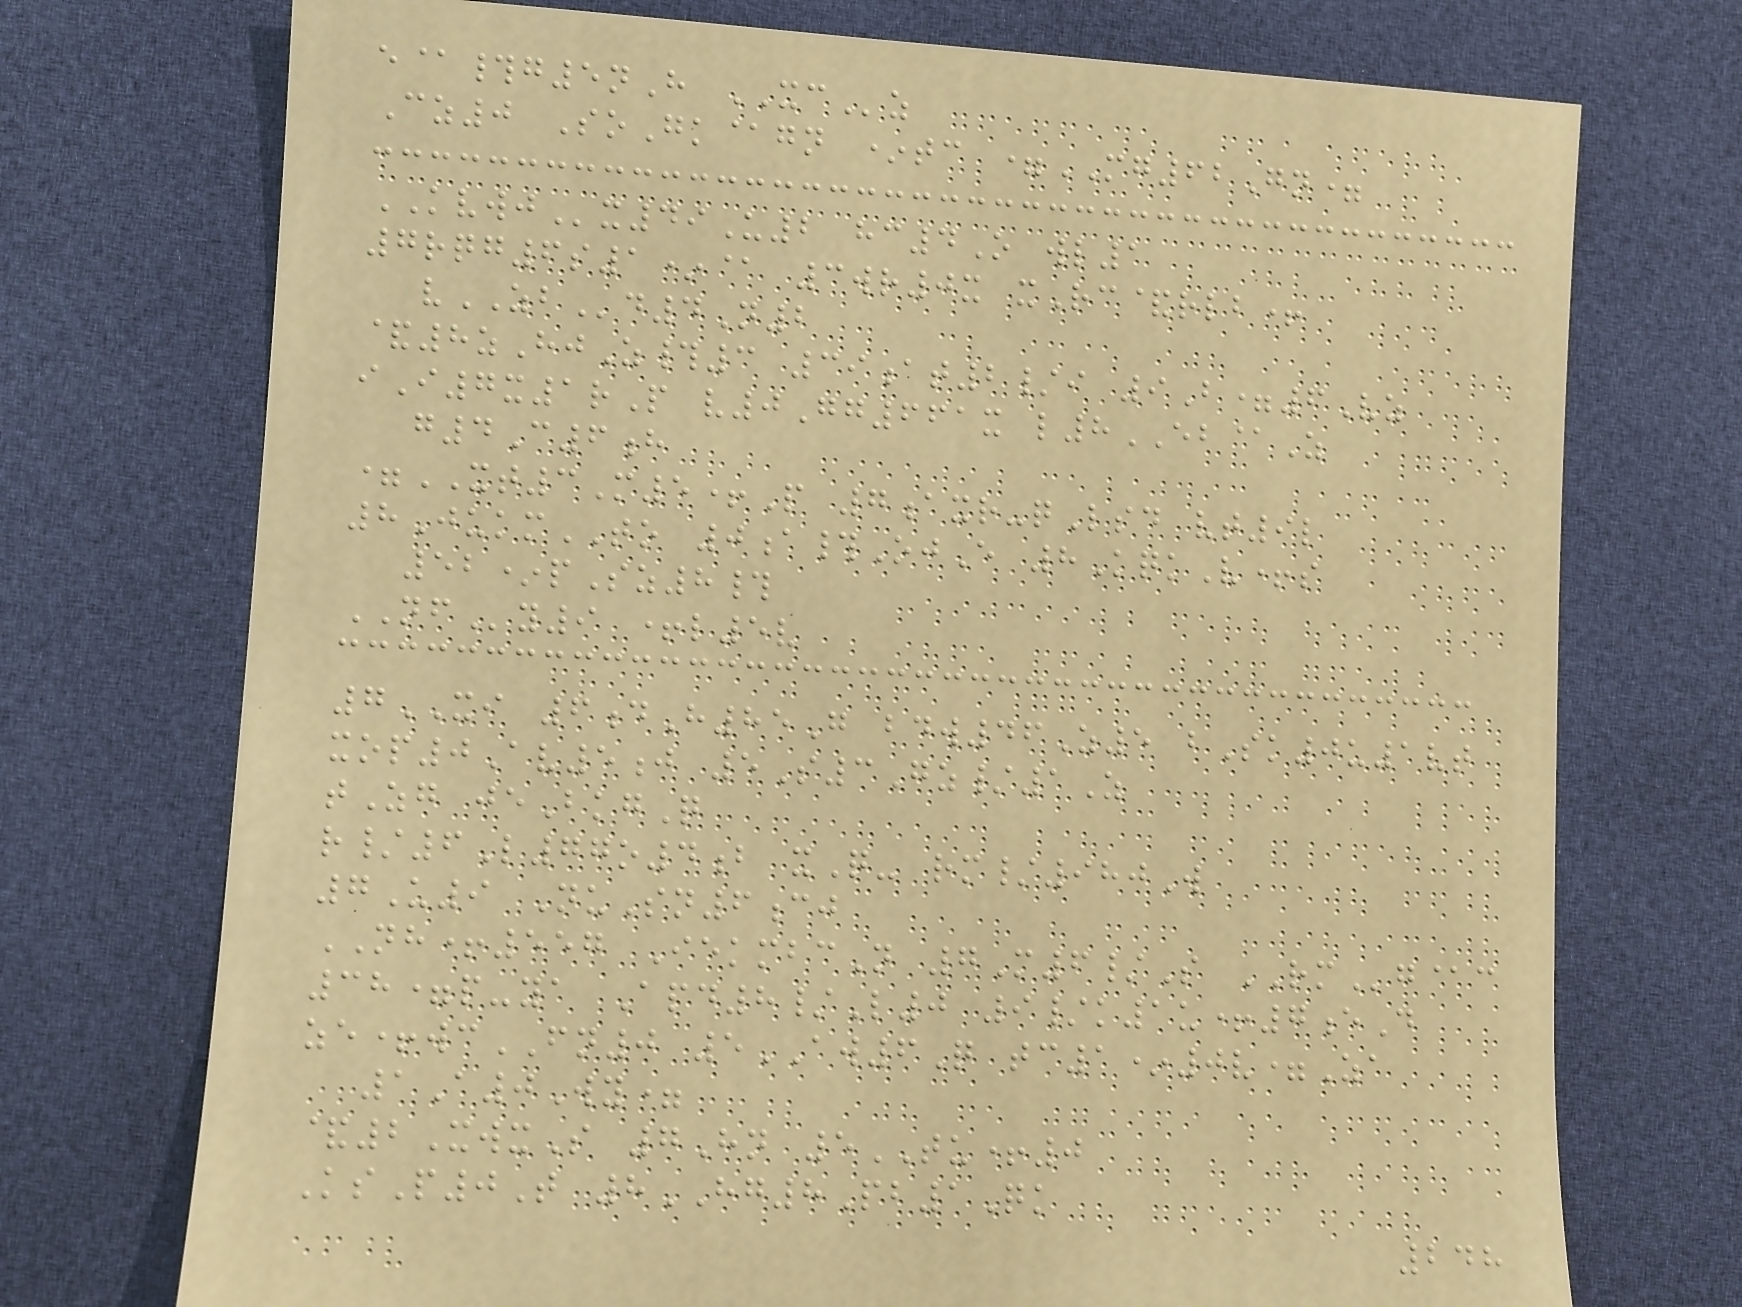e@#g5nH XCz
Cz0 SoGk@gn *tc =MG62Gn=
KVWJx49U2 hc4O wl1
7rqg6s1*@ 3wr0x xRc&rlb+
vZBd4N2
&8zHjZ#3 39at2/i 9B=6Vz
iI7x1rP v0Gg661x l8EB@Z
g4C6h
=XT3M5+P 7axr-qLsd vt9l
8JukmTO 0a#OjE 8KqkV+s
52*pSz8#
NFy9 +l5v
7XI 6dH85G bdw46Z5 bSk0u1vt
xop0Av5j 5S3Gz/1Z
tZg jeBkgQ
r/6L77o4b xQ- rm/980W
7U9 NuSn6cj
NH+557 IekmbcN 7M6/S RMg@c
38=p-ya Apd8/L0 9/k1u+7eD
ze+wcFN0 5AW6Q tc1*0v=Za
1A0Wy=
&2XwxS 7Hn 5TU+0
KsP0T 8HG8Pb1Qk
248
